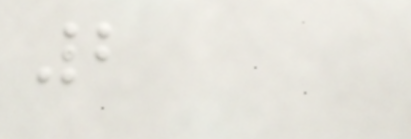2
